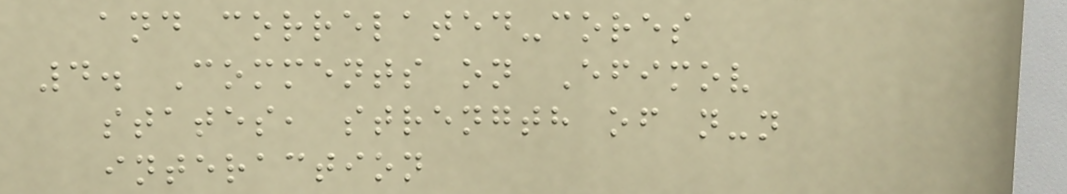and correlated-cores
4. Comments on Efimov
states, strength of n-n
interaction
